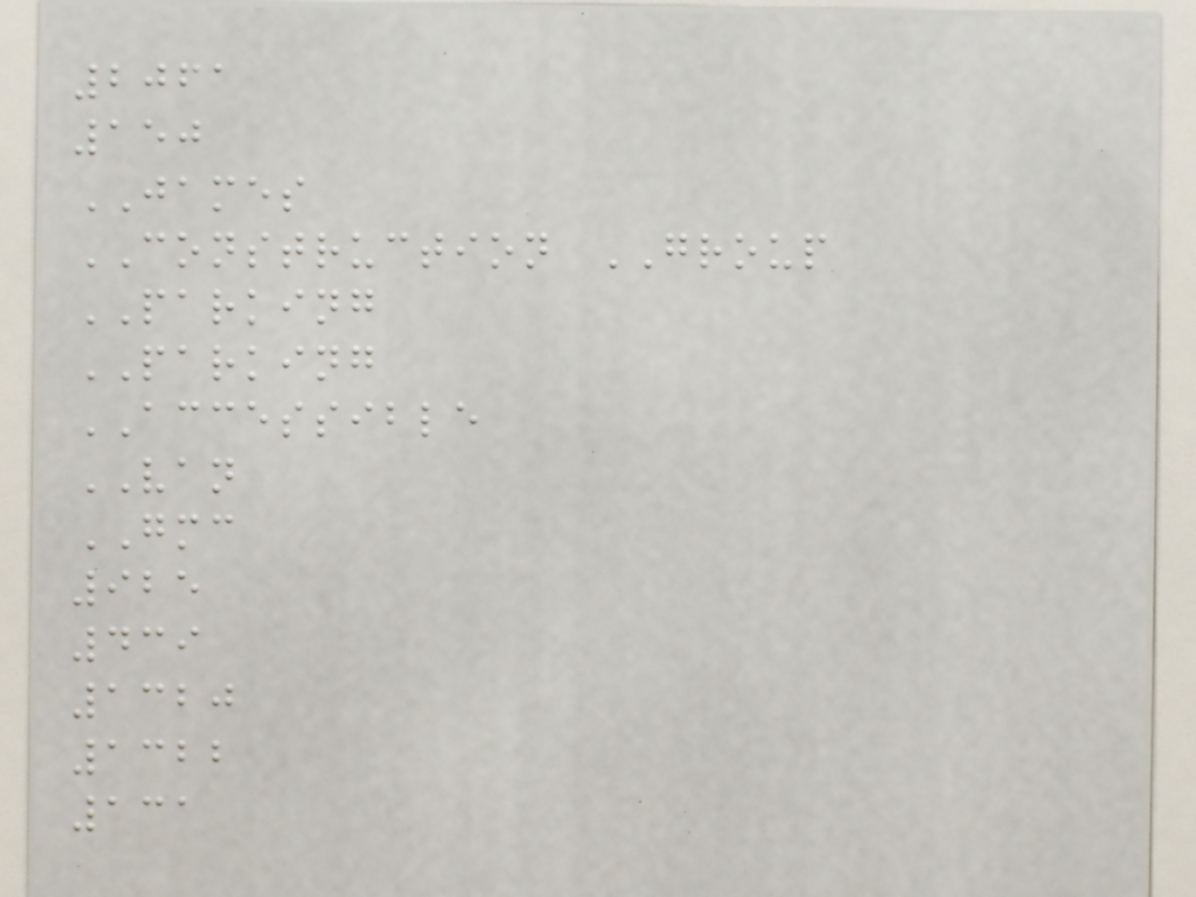2061
150
JAMES
CONSTRUCTION GROUP
PARKING
PARKING
ACCESSIBLE
VAN
GMC
925
439
1320
1322
131
